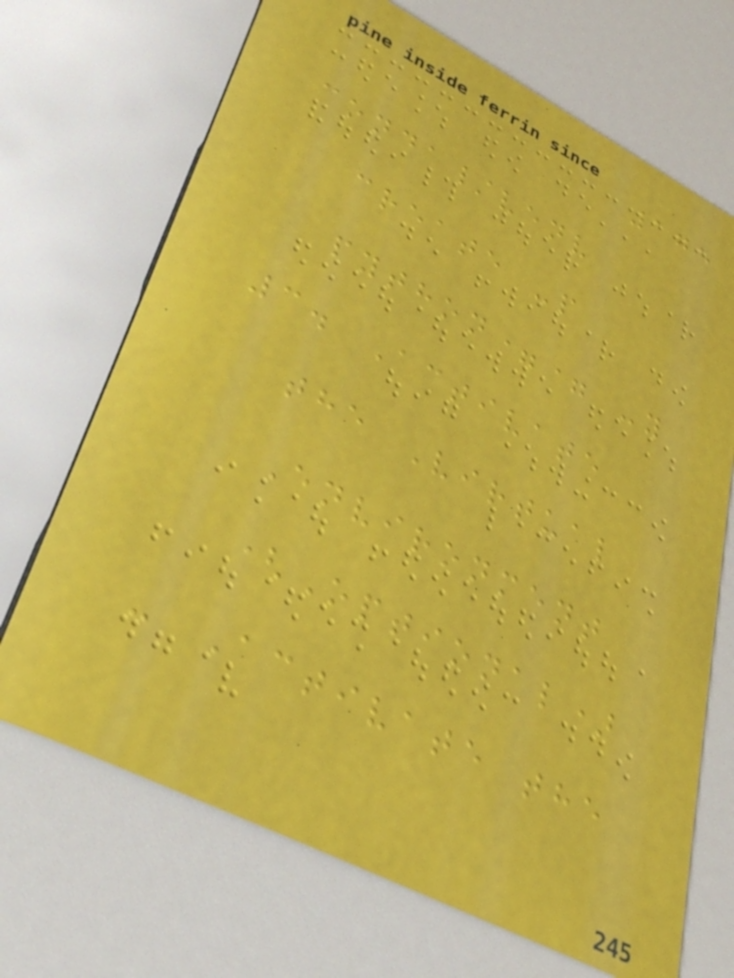175
conda/venv
create -p
python== -y
3. Activate
the Virtual
Environment
(Optional)
- Activate the
